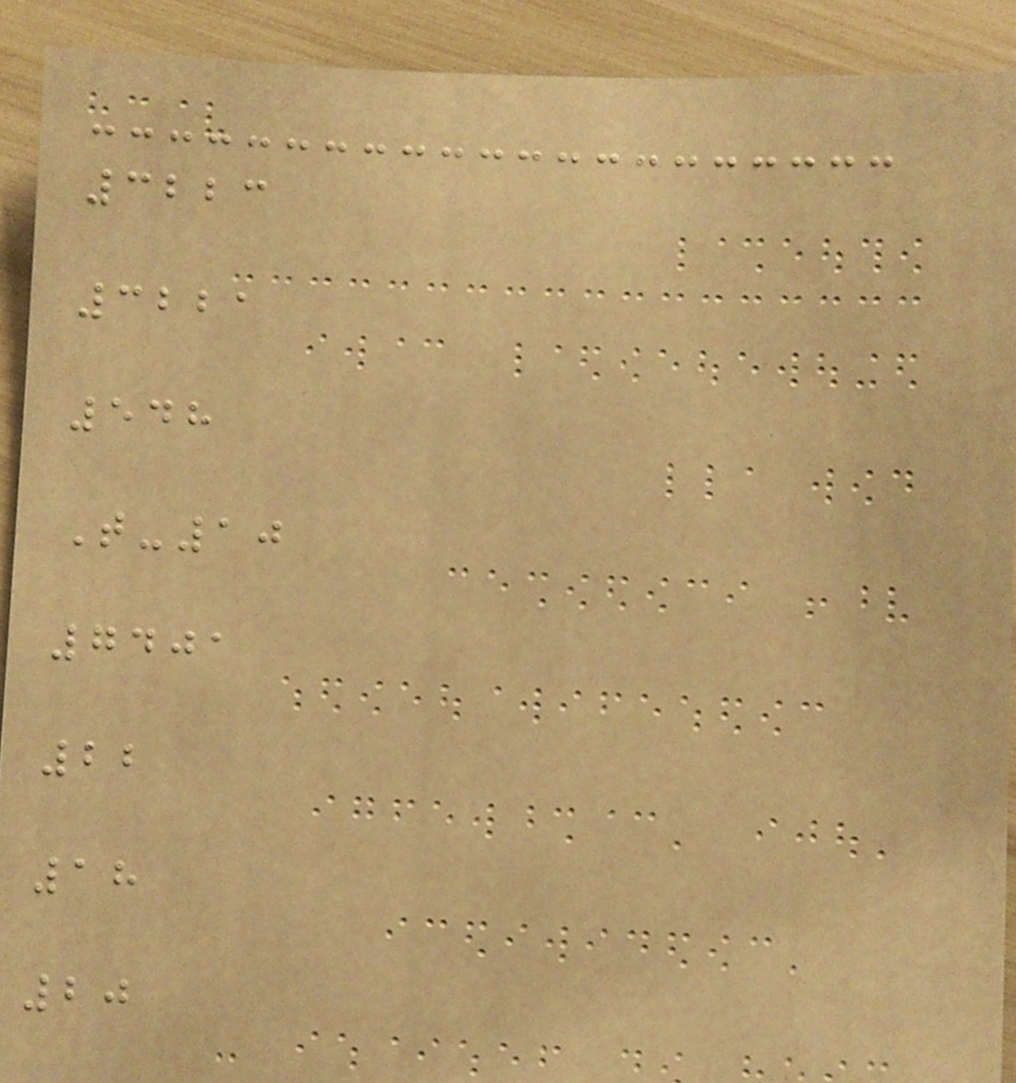3223
3221
548
T-10
7401
22
18
20
